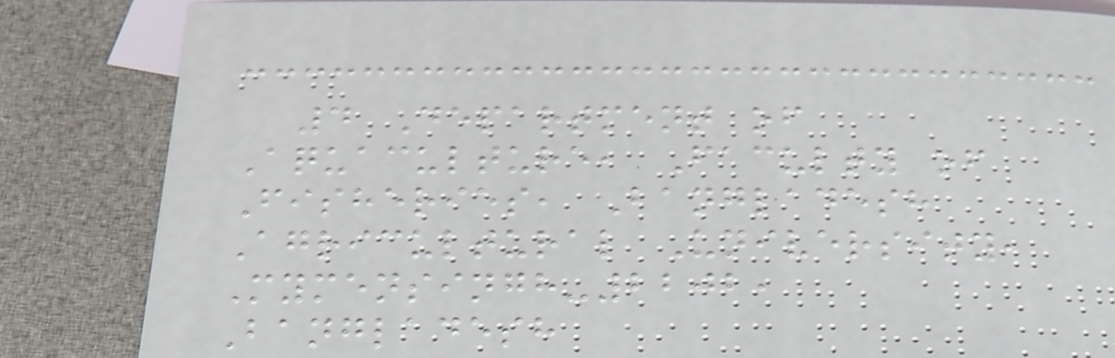4 Department of
Aquaculture, Faculty of
Fisheries, Bangladesh
Agricultural University,
Mymensingh-2202,
Bangladesh
